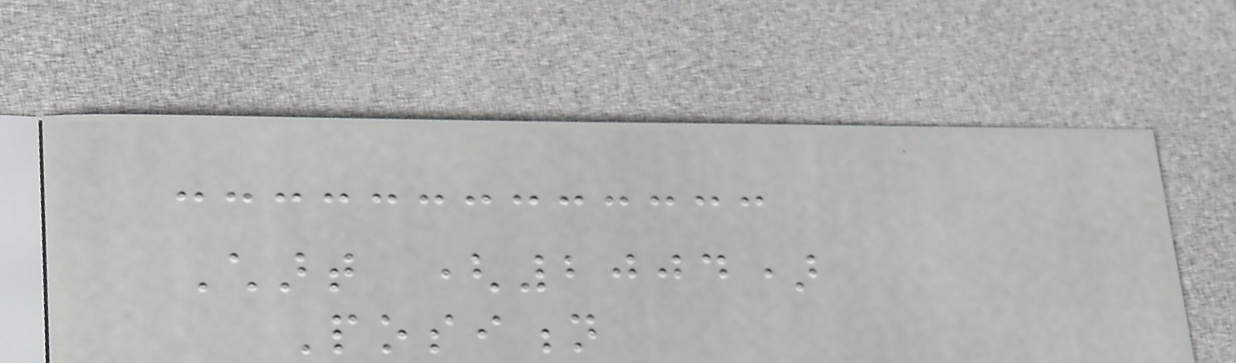Chart (2004)
Position
